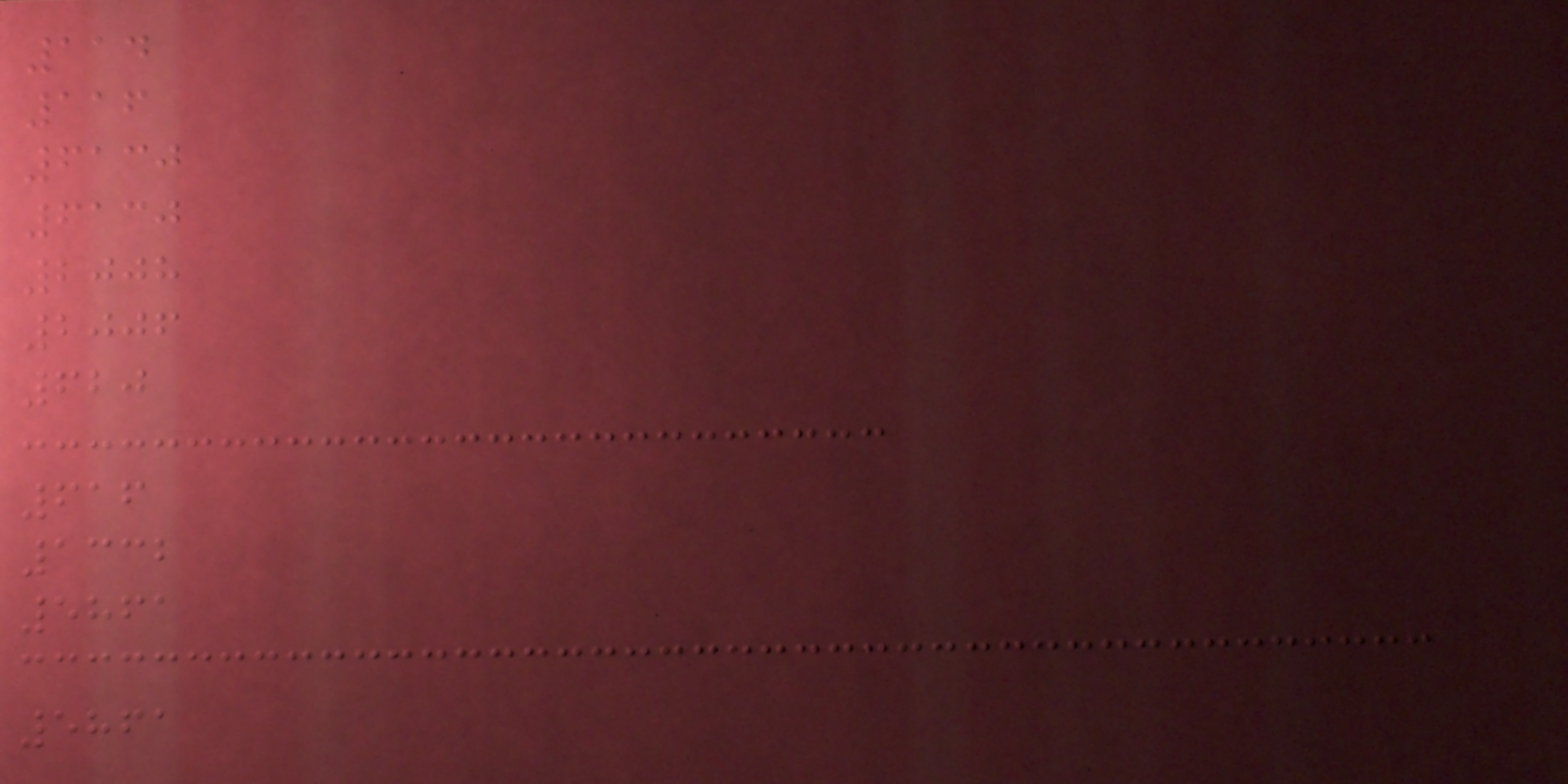114
116
6130
6130
2008
2006
620
616
1332
5861
5861
